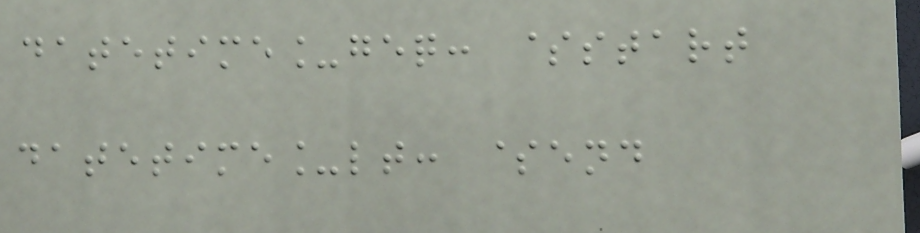datetime_geq: $start
datetime_lt: $end
